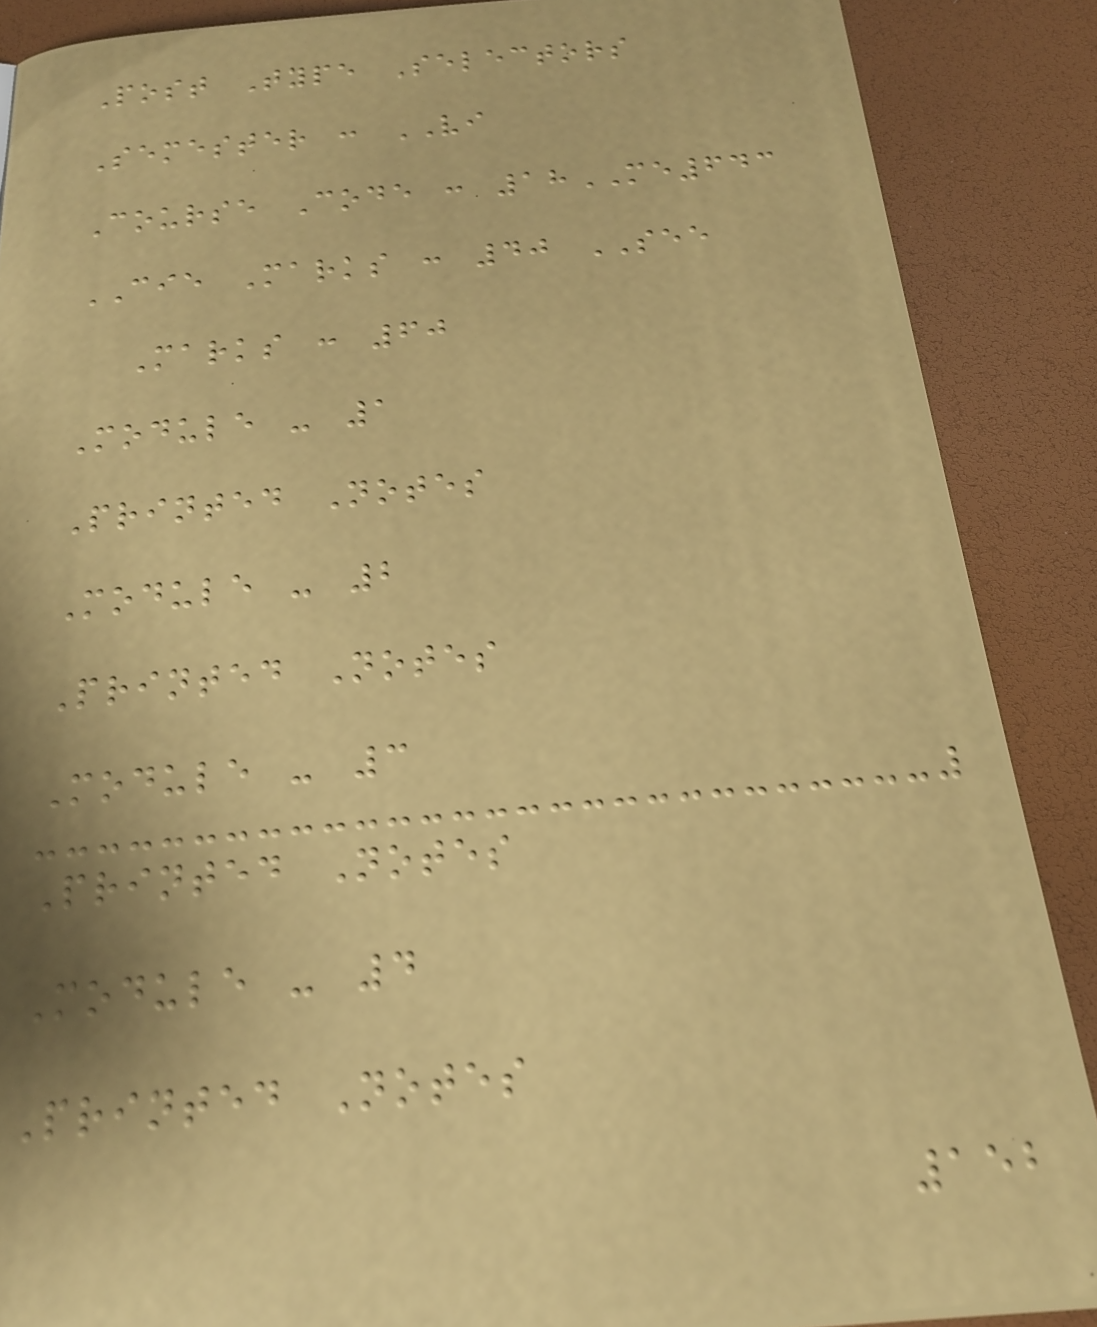Post Type Selectors
Semester : VI
Course Code : 18ME643
CIE Marks : 40 SEE
Marks : 60
Module - 1
Printed Notes
Module - 2
Printed Notes
Module - 3
Printed Notes
Module - 4
Printed Notes
152
